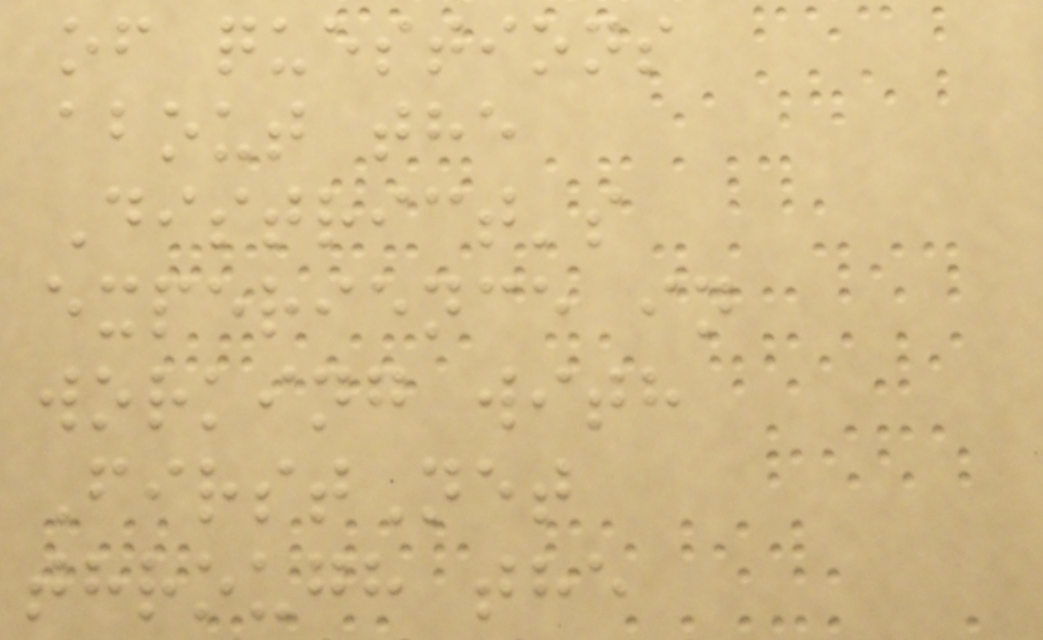of questions
about the
District's
experience in
working with
FirstNet
through the
